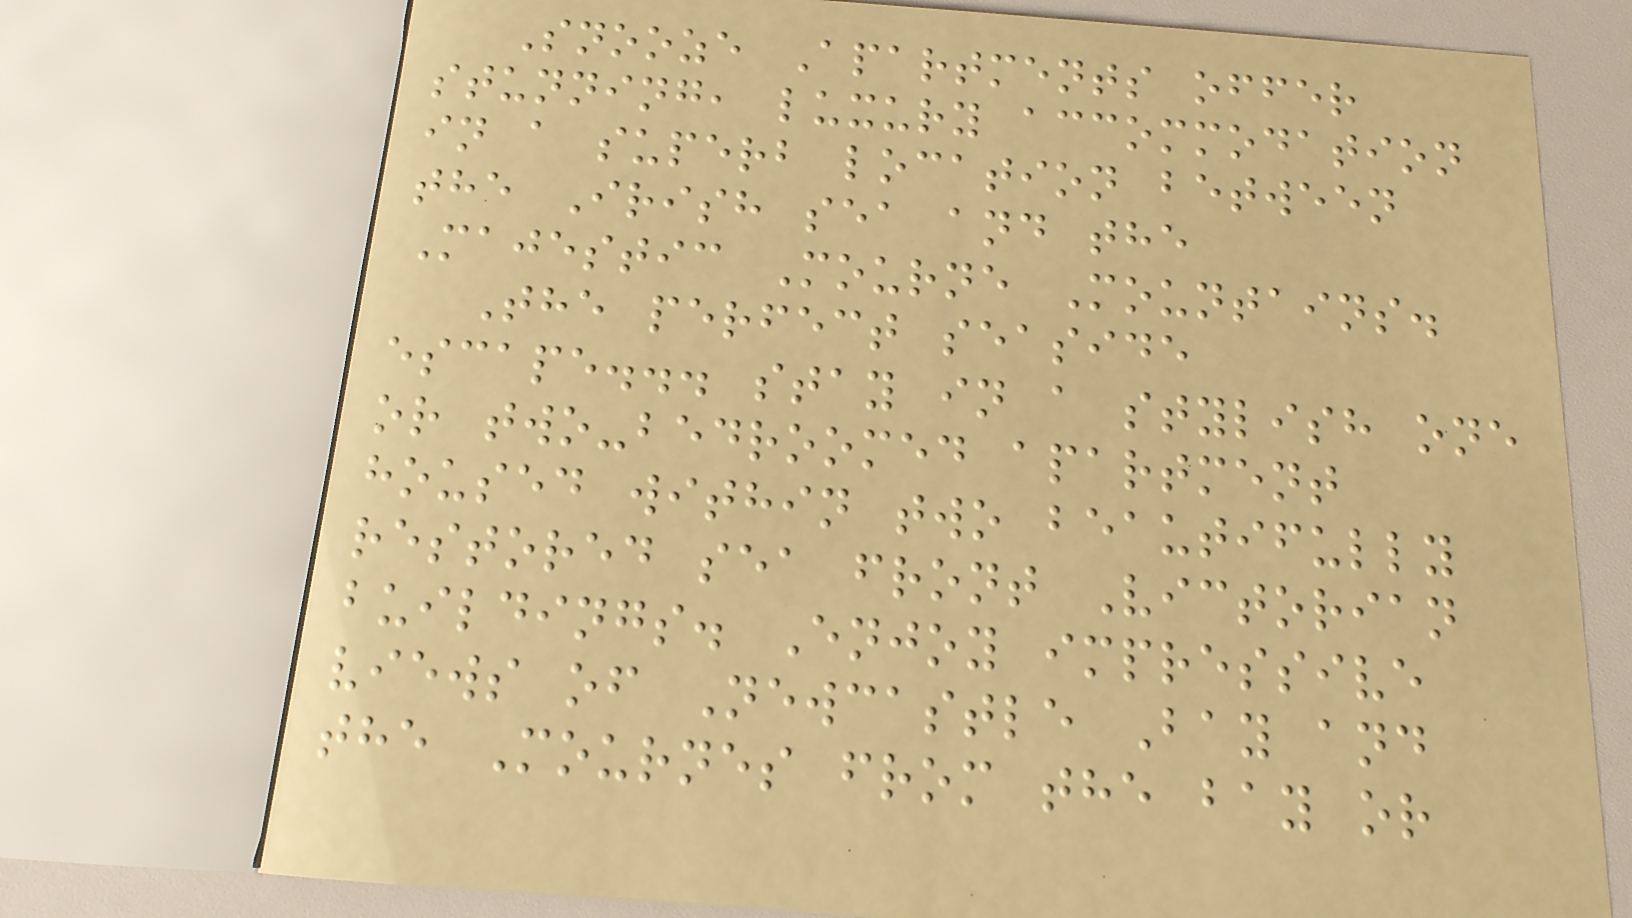Snooze Apartments offer
stunning, luxury accommodation
in a superb location between
the Irish sea and the
Majestic Mourne Mountains.
The perfect seaside
escape... stay in a stylish one
or two-bedroomed apartment
housed within two beautifully
restored sea front Victorian
buildings. Enjoy impressive
views of Newcastle Bay and
the Mournes from the bay or
